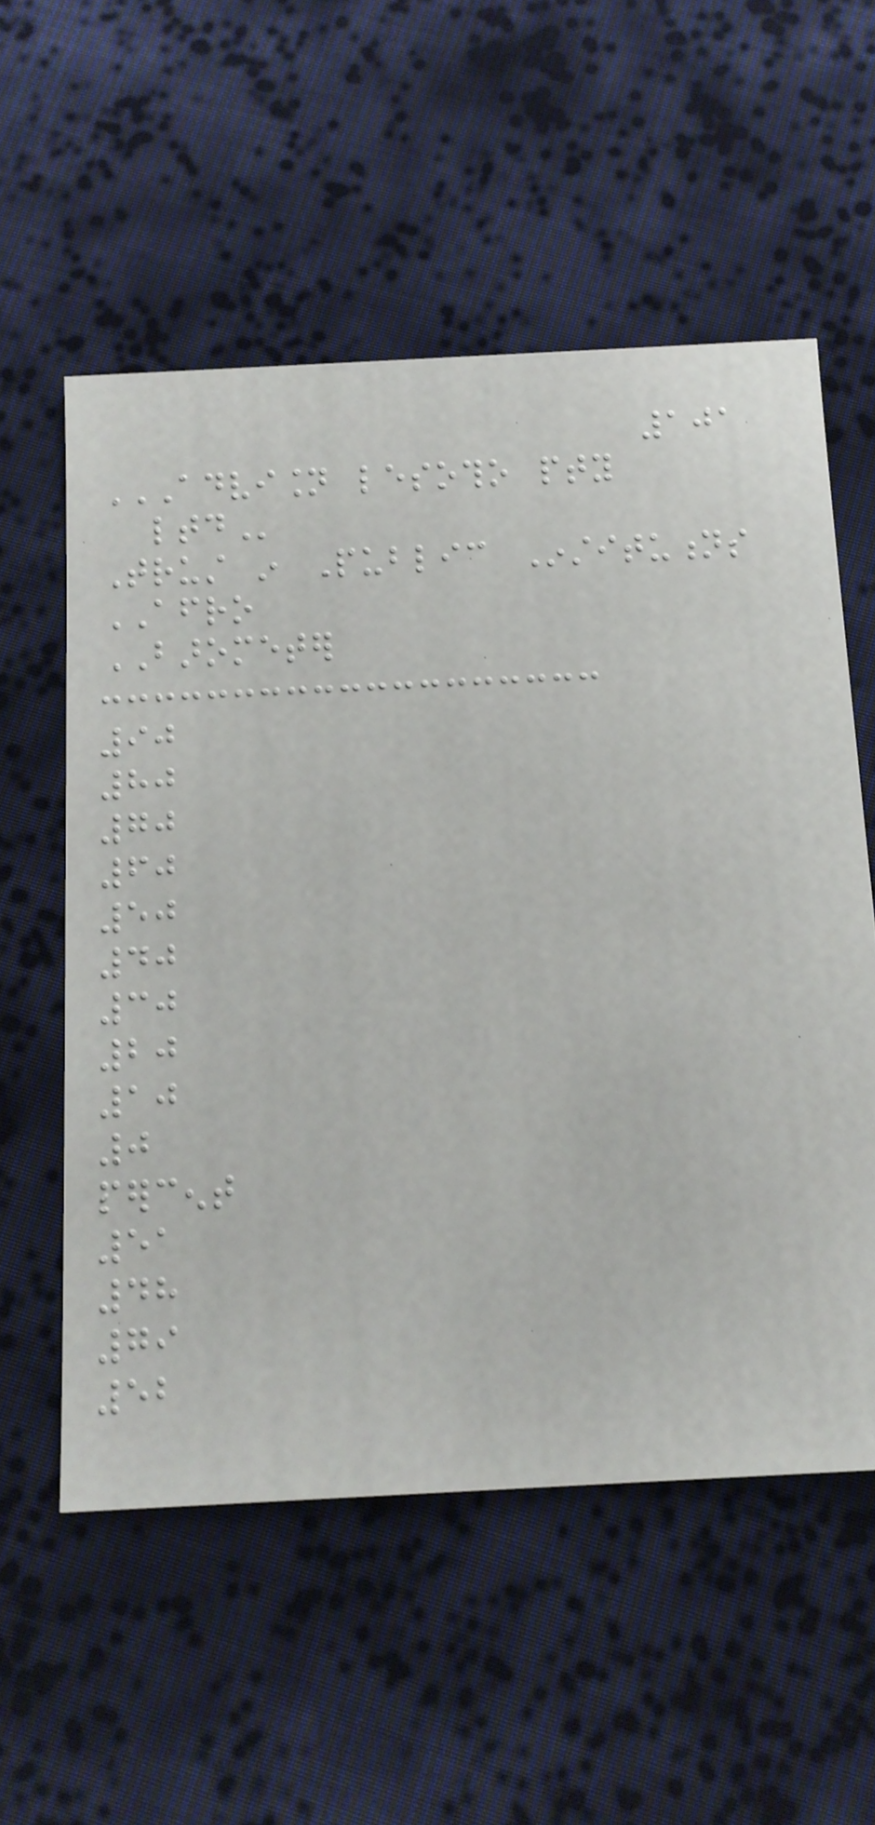101
ADVISION LESOTHO PTY
LTD
Trust in Public Institutions
AFRO
BAROMETER
90
80
70
60
50
40
30
20
10
0
percent
51
48
79
52
